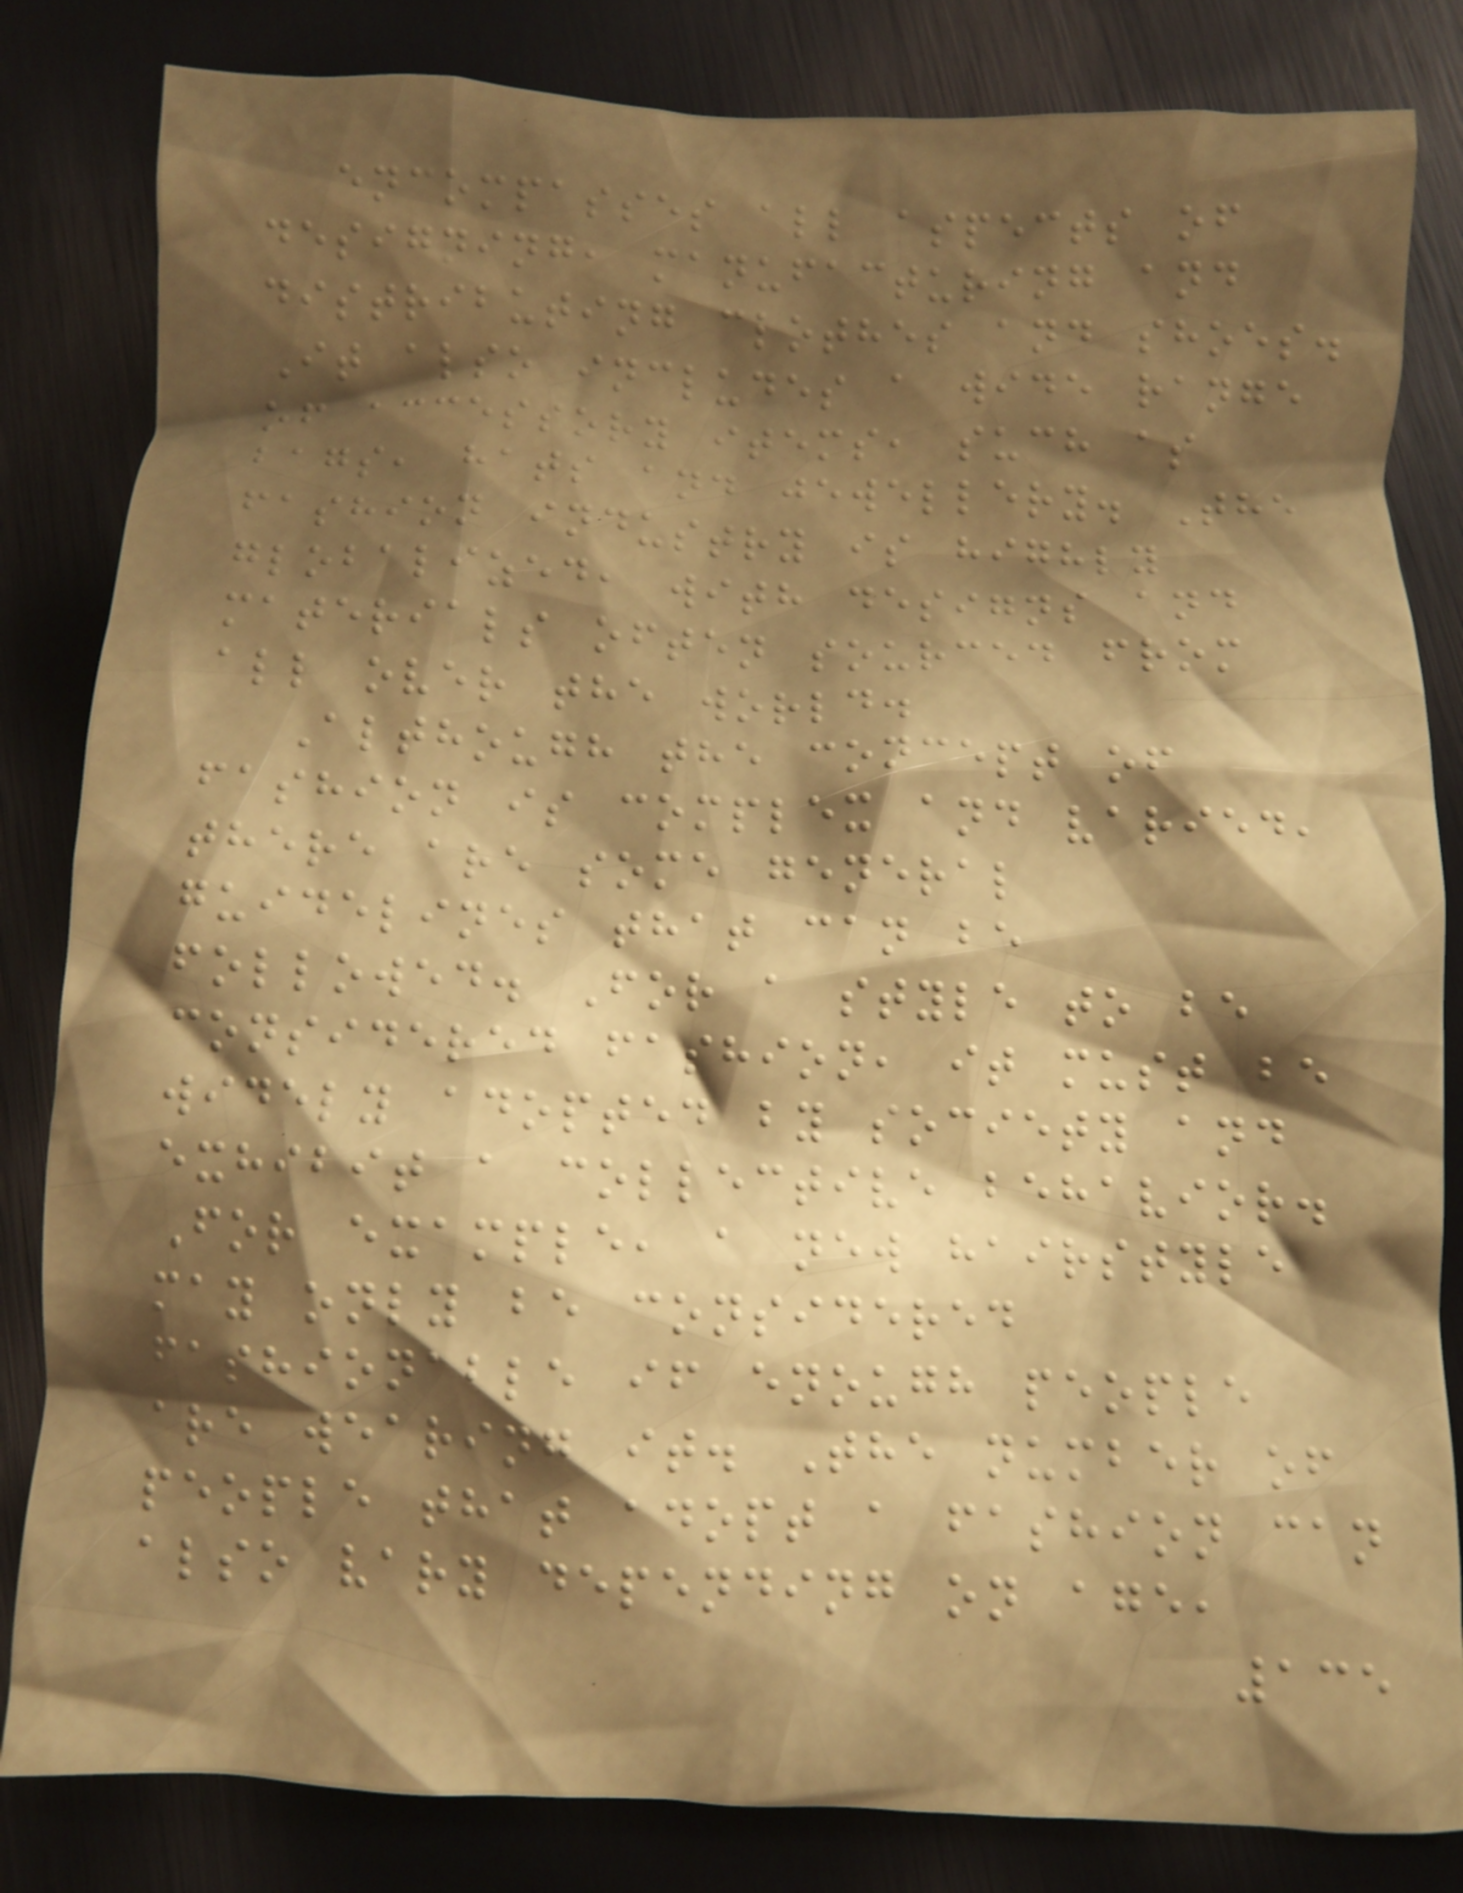encompasses all aspects of
designing, manufacturing and
distributing clothes and shoes.
It also includes a wide range
of accessory items, such as
bags, hats and jewellery. The
fashion industry is highly
globalized, with designs and
materials often sourced from
all over the world.
Although the concept of
fashion is complex and varied,
there are some general
guidelines that can be
followed. For a style to be
considered fashion, it must be
widely adopted by society and
exhibit a collective behavior.
For example, a new hairstyle
may only be considered
fashionable if enough people
are wearing it. The number of
people that adopt a fashion can
also vary depending on age,
135
